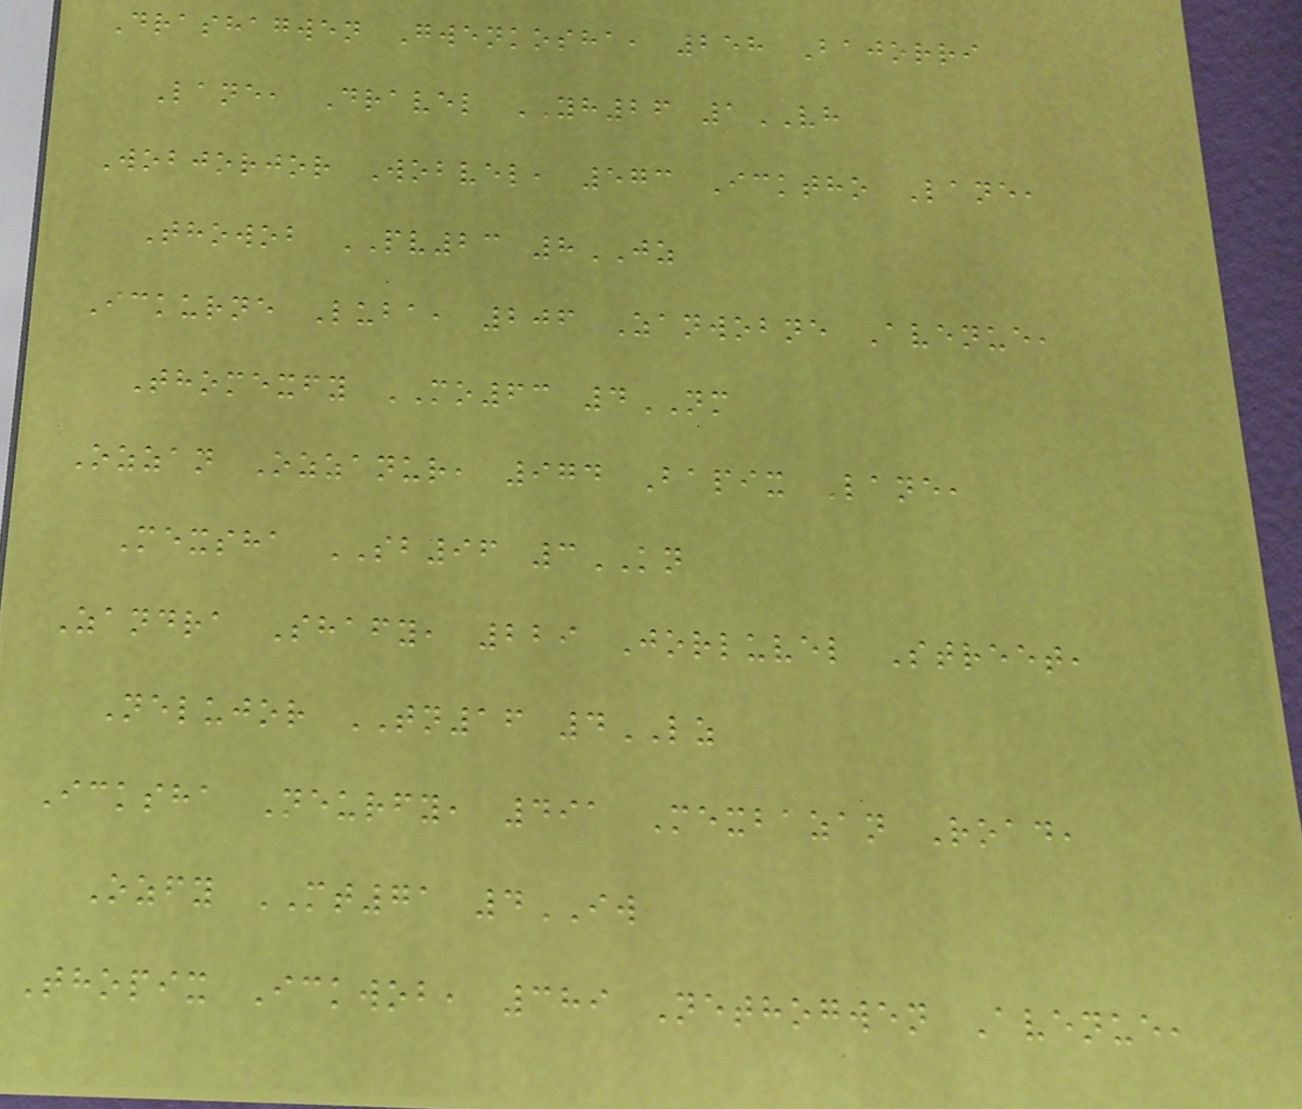Drashagwen Gwenkosha, 258 Bajorri
Lane, Dravel YH26 1VH
Wobjorjor Wobvel, 573 Icktho Lane,
Thowob PV23 8JZ
Ickurne Luba, 206 Zanwobne Avenue,
Thomexfy MO63 4NM
Ozzan Ozzanur, 974 Bapix Lane,
Mexsha SB96 3KN
Zandra Shafy, 229 Jorluvel Street,
Nelujor TN16 4LZ
Icksha Neurfy, 491 Mexbazan Road,
Ozfy MT71 4IW
Thopix Ickwob, 389 Nethogwen Avenue,
